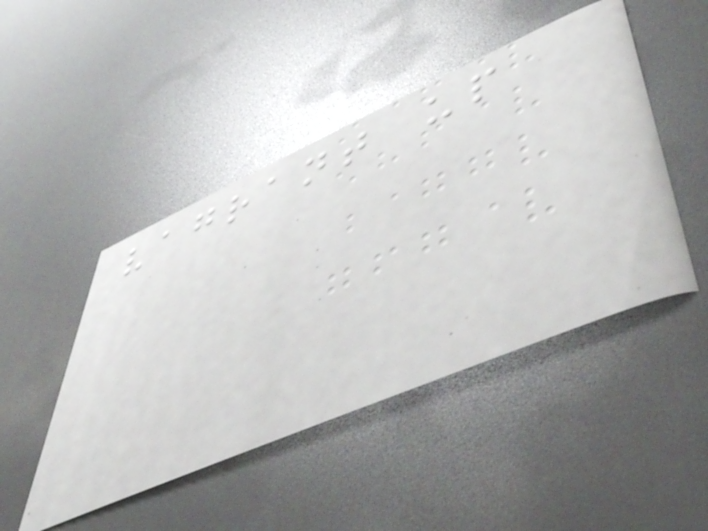vagrant up
